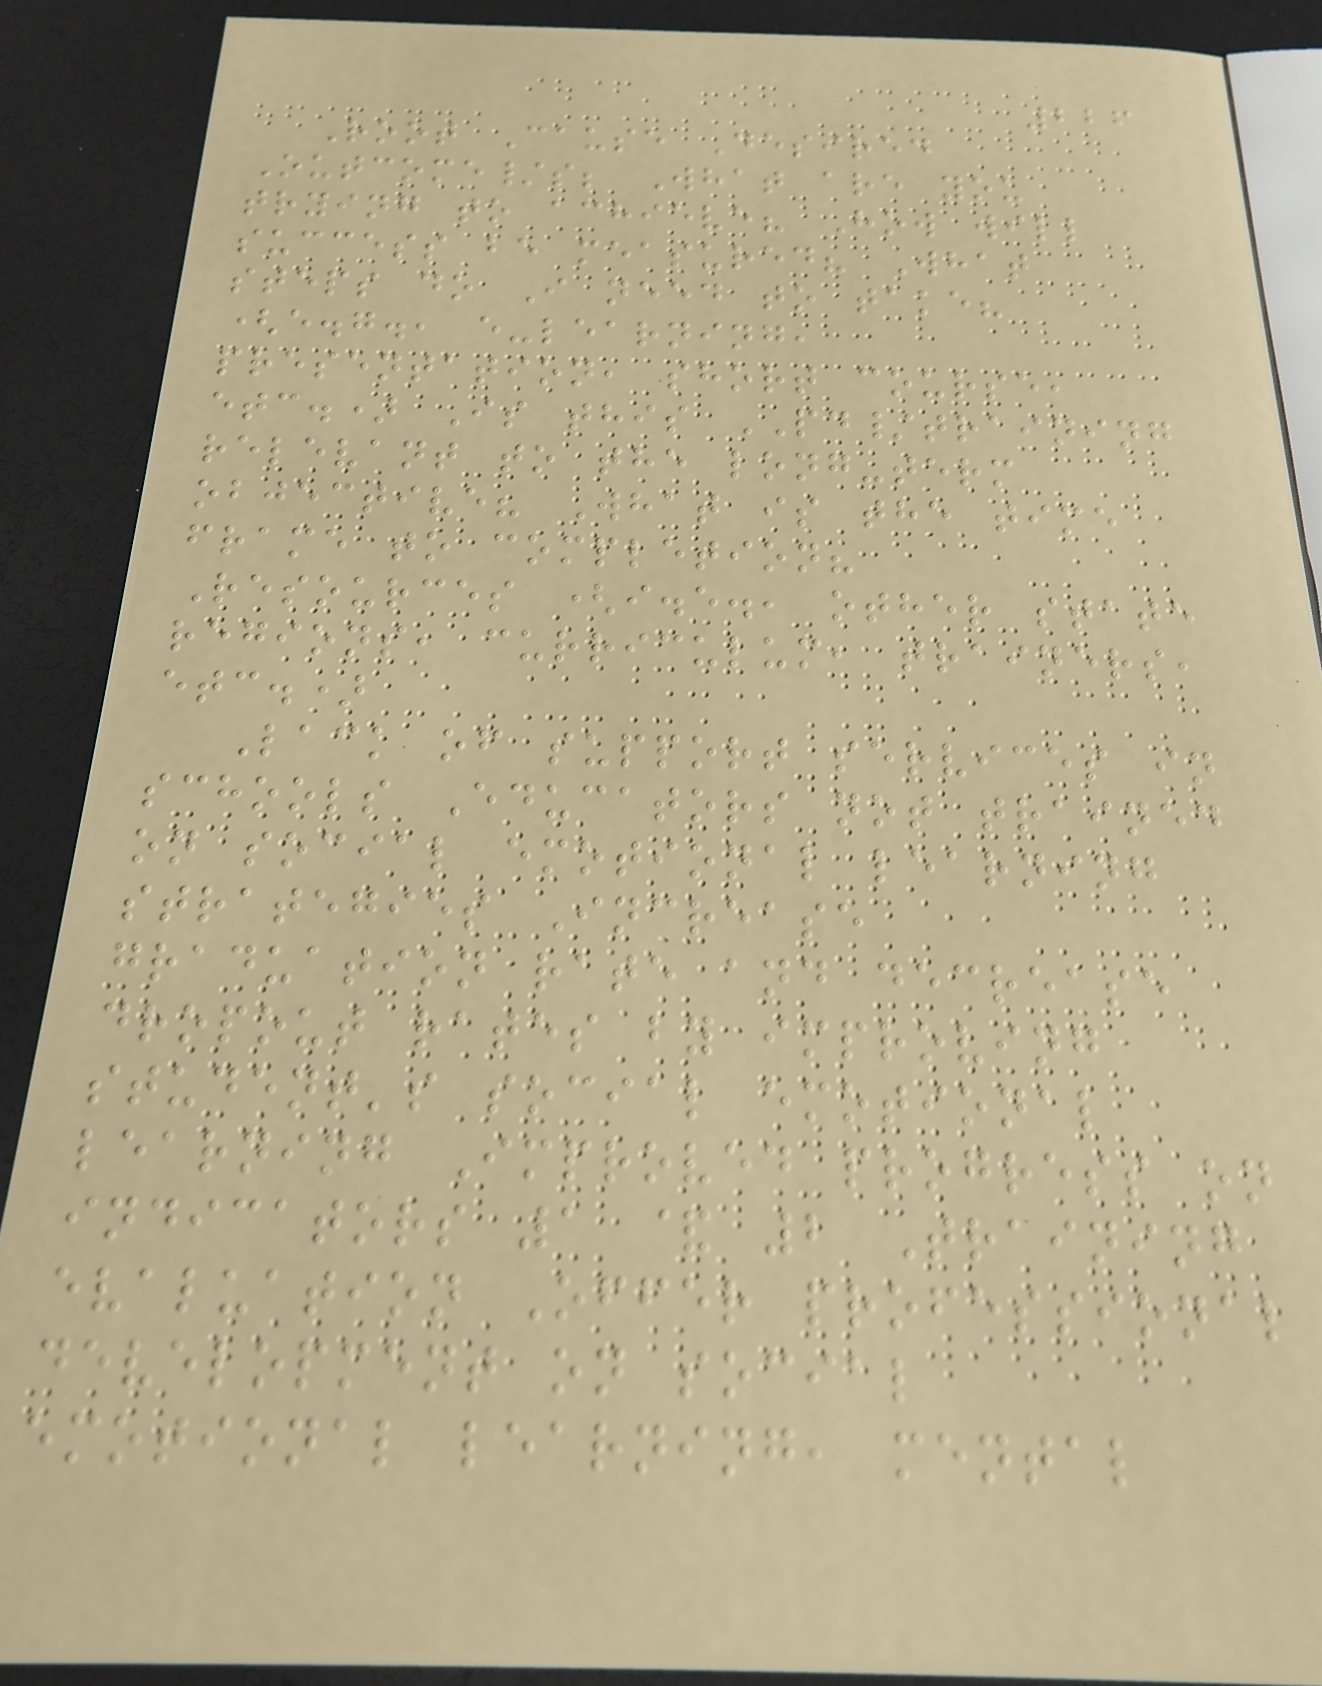226
Root Cause Desired
Outcome/s; What are you
trying to achieve? How will
success be measured? What
steps do I need to take?
(e.g., e-learning,
presentation, short course,
etc.) Is this PD/training
relevant to the long-term
objective? What is the time
frame to completion?
Resources (i.e., other state
regions, curriculum, trainers,
etc.)
Lack of support services in
schools Educators not trained
on social emotional learning
strategies Increase
graduation rate and decrease
dropout rates by improving
student's social emotional
learning Improved progress on
indicators 1 & 2 Training
evaluation Offer professional
development on social
emotional learning, mental
